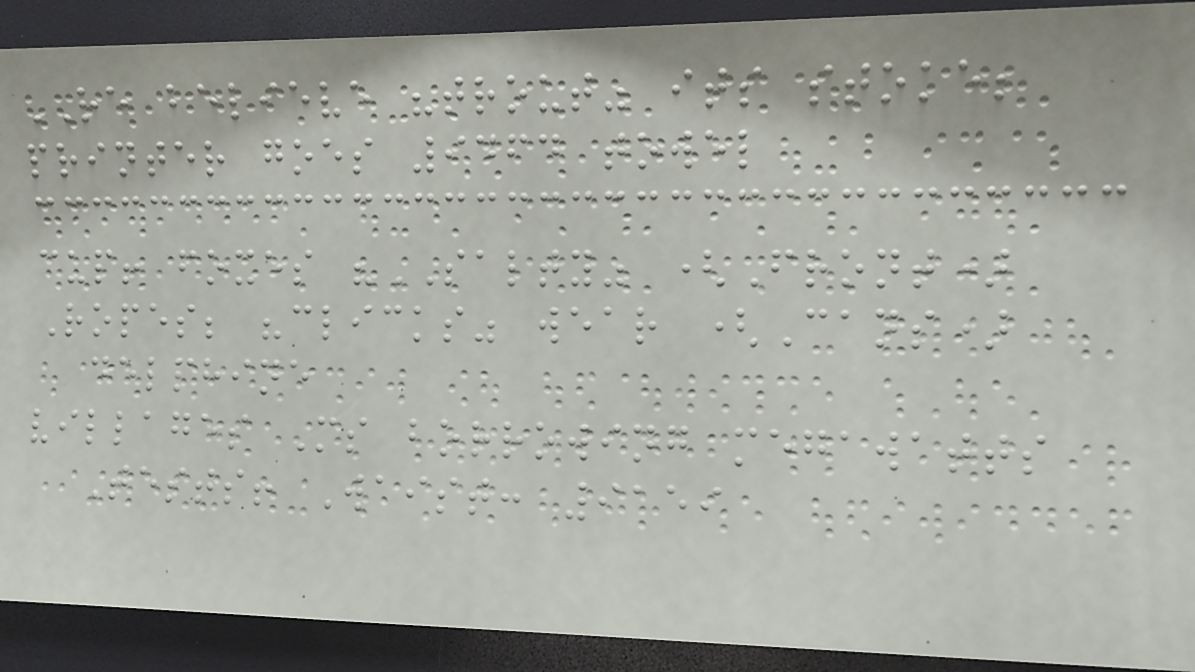RE believe "trout" its stoke;
printer goes 9464 towel
cup! foxes "SALTY" (Front)
Ropes; "clicks" wear (Cans)
delphine
villages Ms borrowing megawatts
Tests! Waist: 9159
